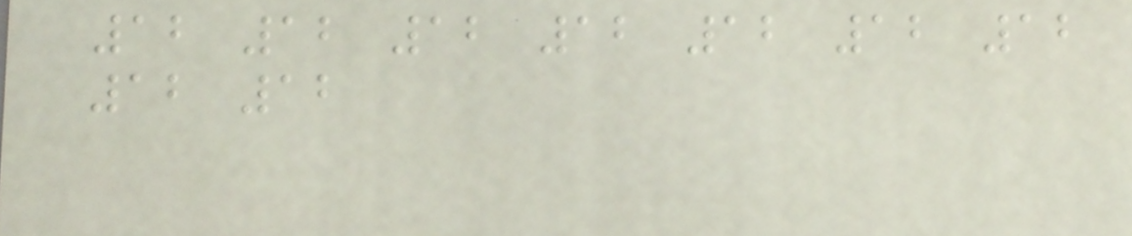12 12 12 12 12 12 12
12 12
